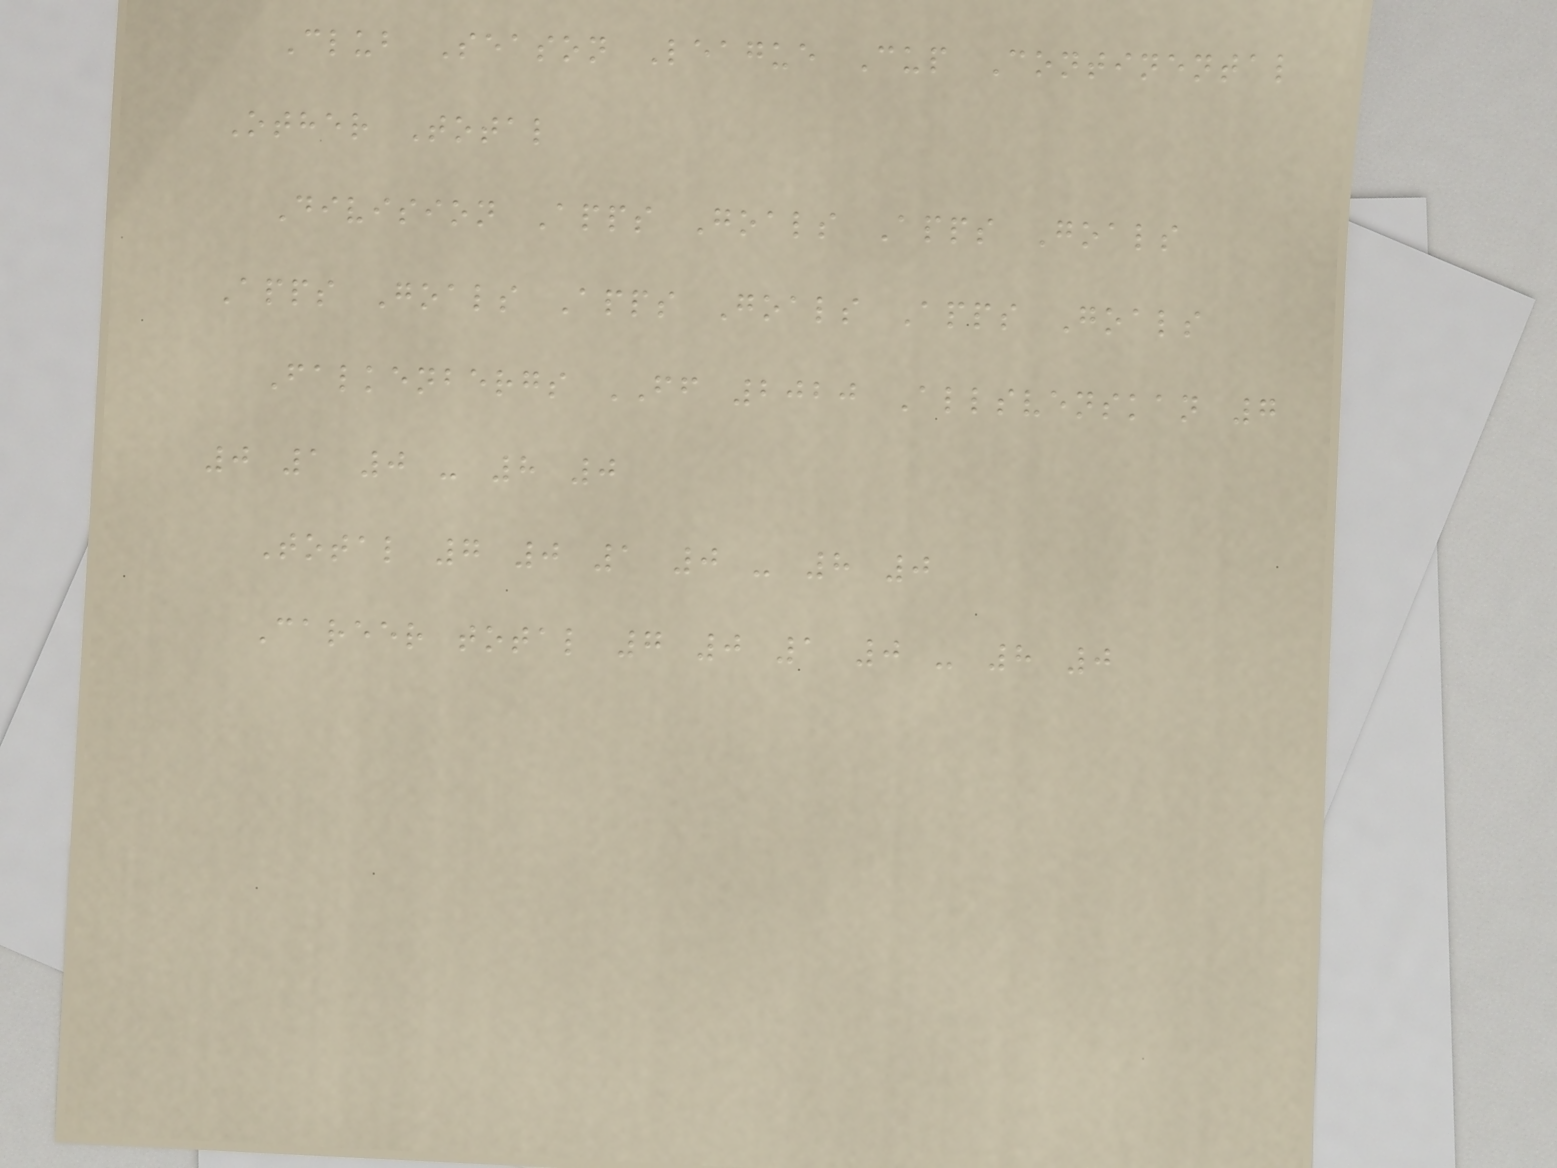Club Season League Cup Continental
Other Total
Division Apps Goals Apps Goals
Apps Goals Apps Goals Apps Goals
Falkenbergs FF 2020 Allsvenskan 7
0 1 0 - 8 0
Total 7 0 1 0 - 8 0
Career total 7 0 1 0 - 8 0
